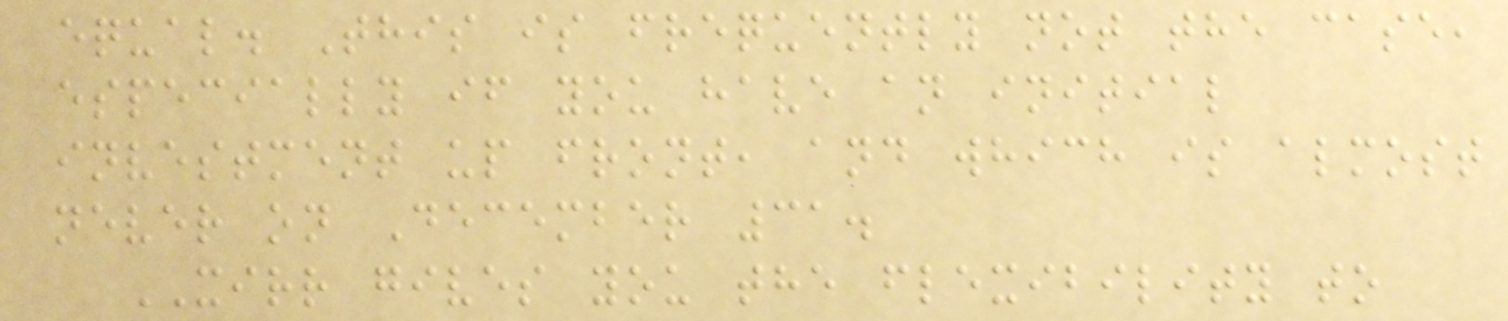equal. This is frequently not the case,
especially if you have an initial
investment up front, and which is almost
never on December 31.
XIRR gives you the flexibility to
